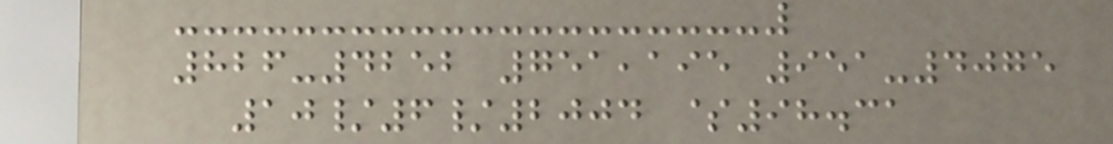826-4252 751,195 951-4075
10/6/2004 $98.31
